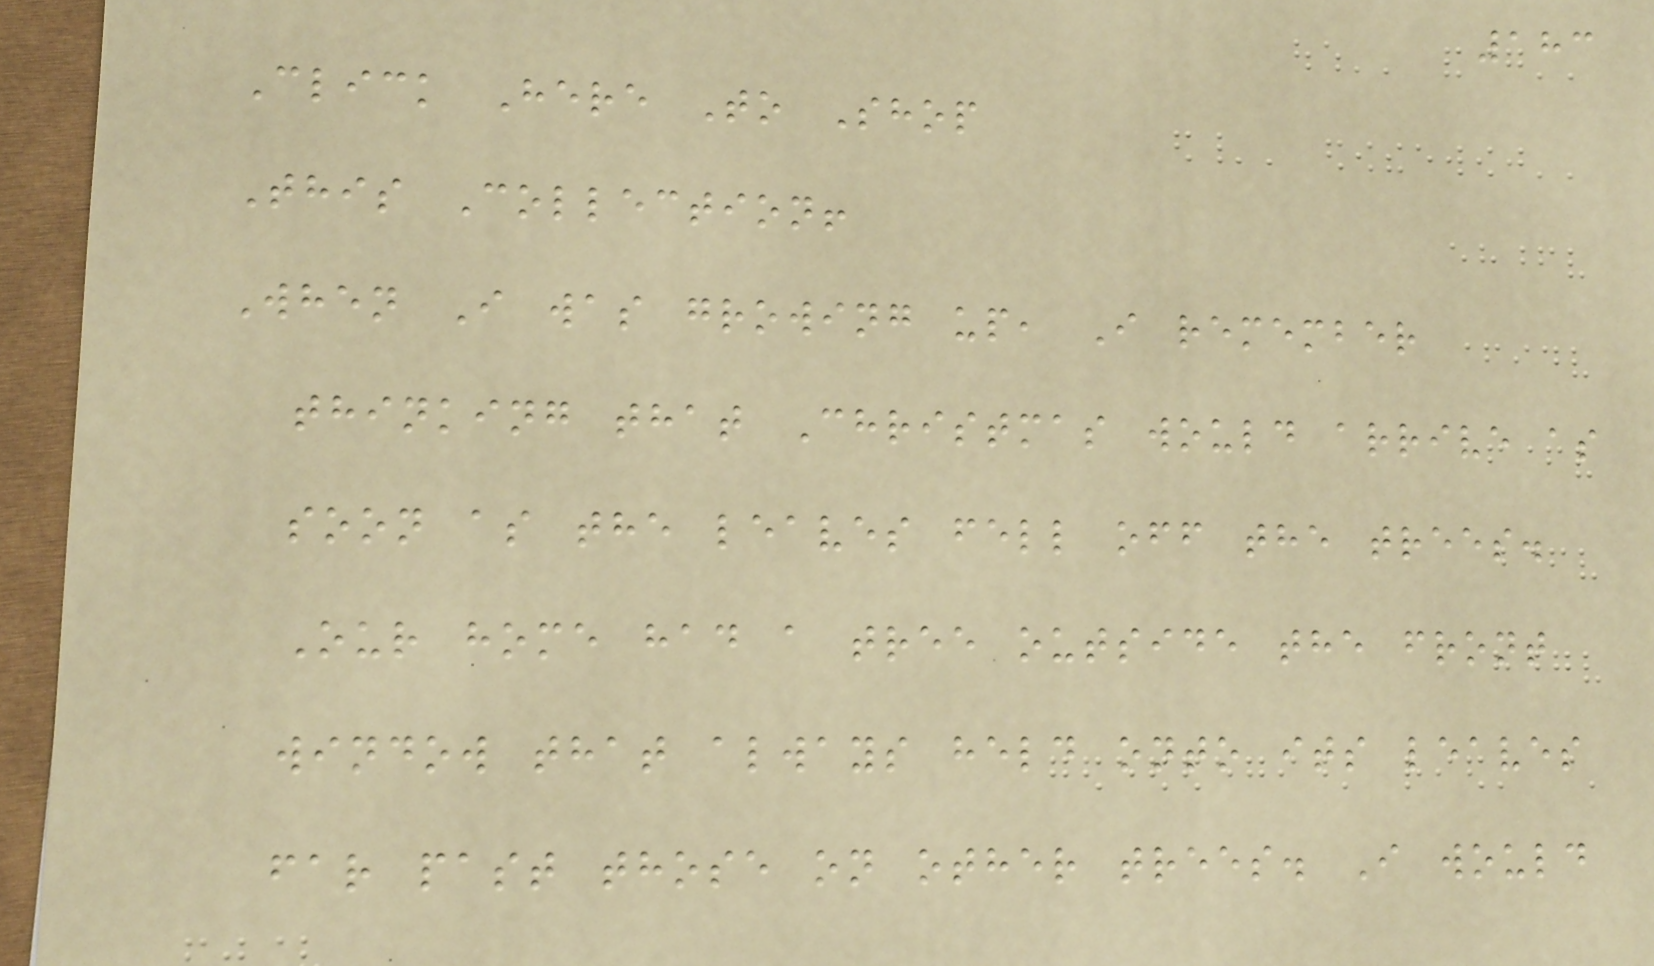183
Click Here To Shop
This Collection!
When I was growing up, I remember
thinking that Christmas would arrive as
soon as the leaves fell off the trees.
Our home had a tree outside the front
window that always held onto its leaves
far past those on other trees. I would
